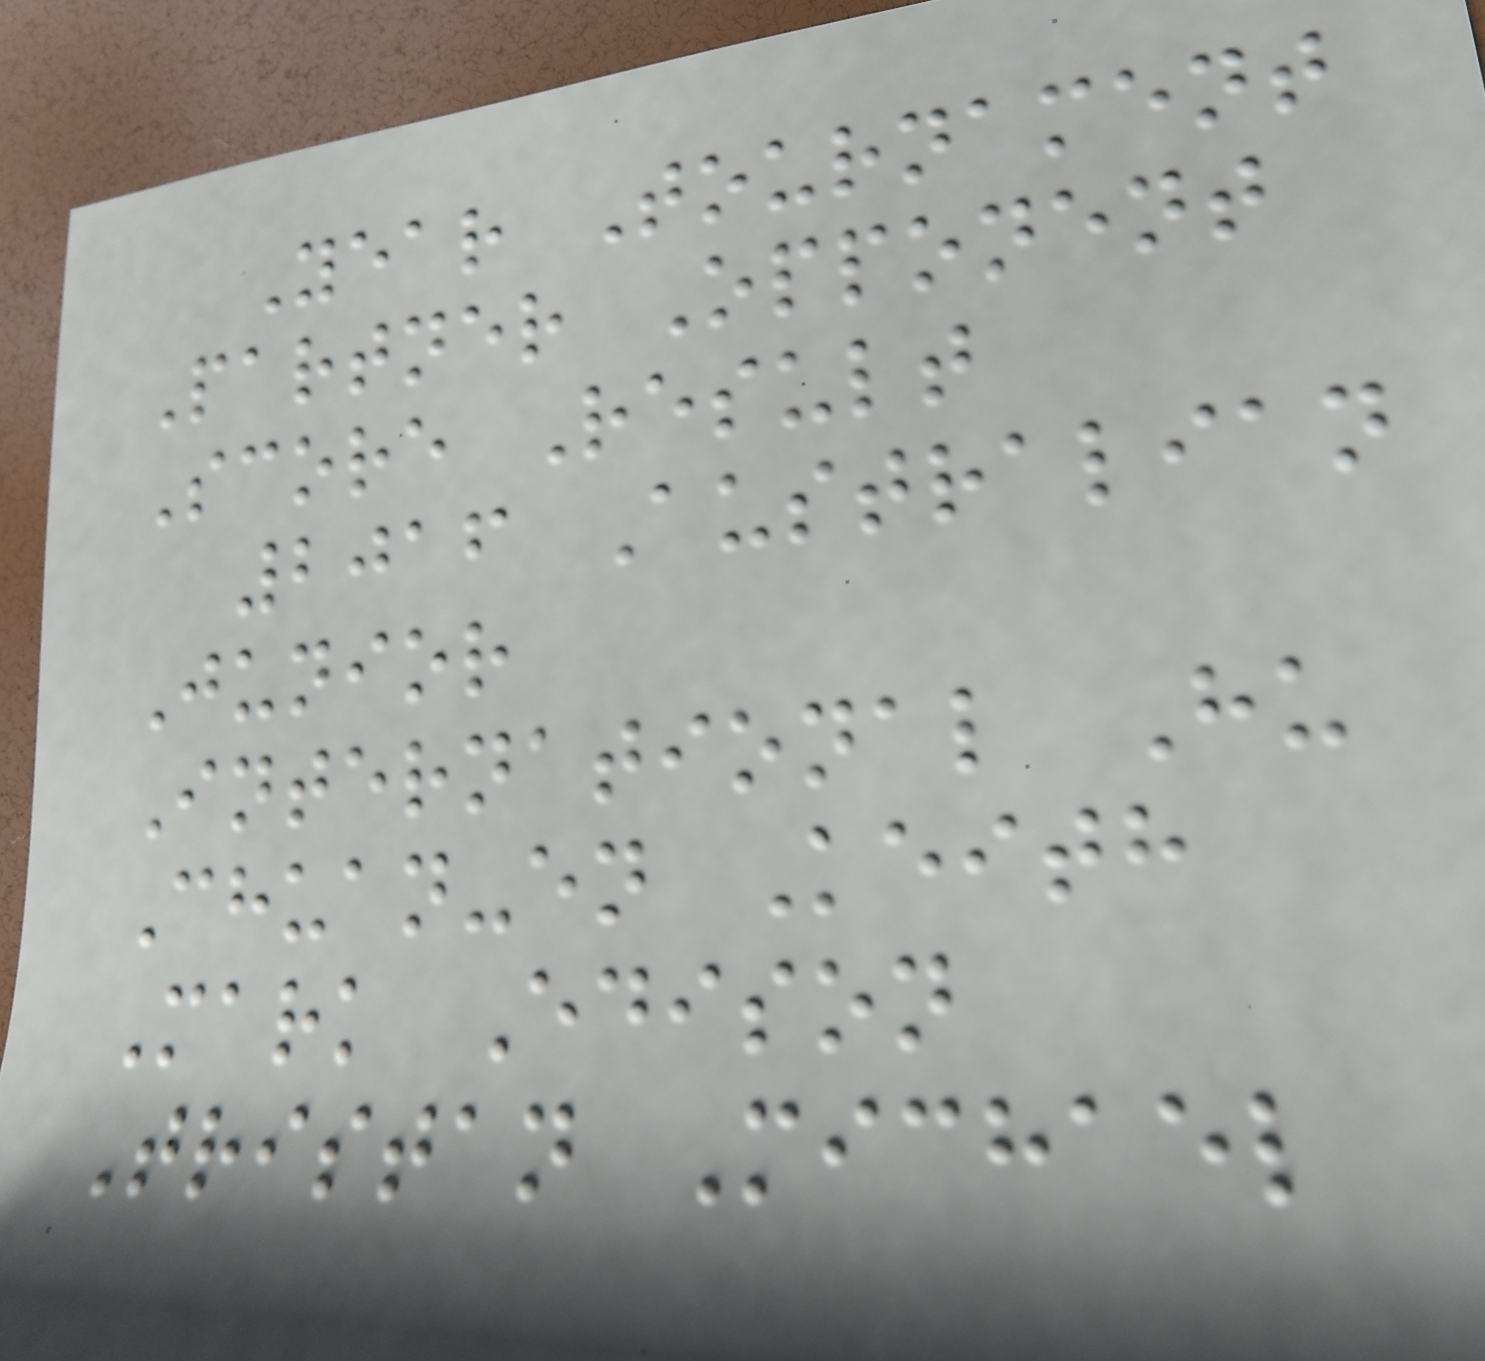Year Tournament
Partner Opponent
Score Result
2016 Australian
Junior
International Hu
Chuan-en Keith
Mark Edison
Tristan Michael
